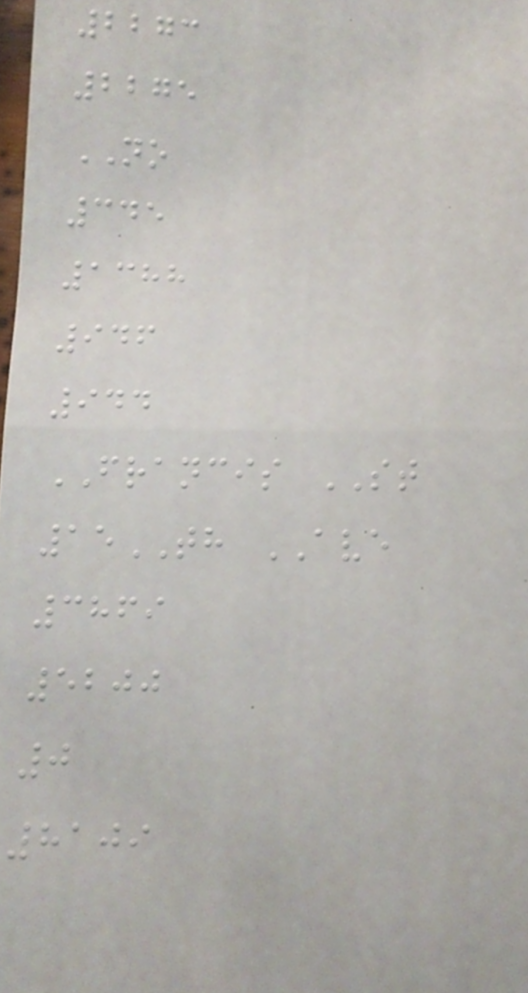2273
2275
NO
345
1388
946
944
FRANCIS ST
15TH AVE
3869
5200
0
8109
